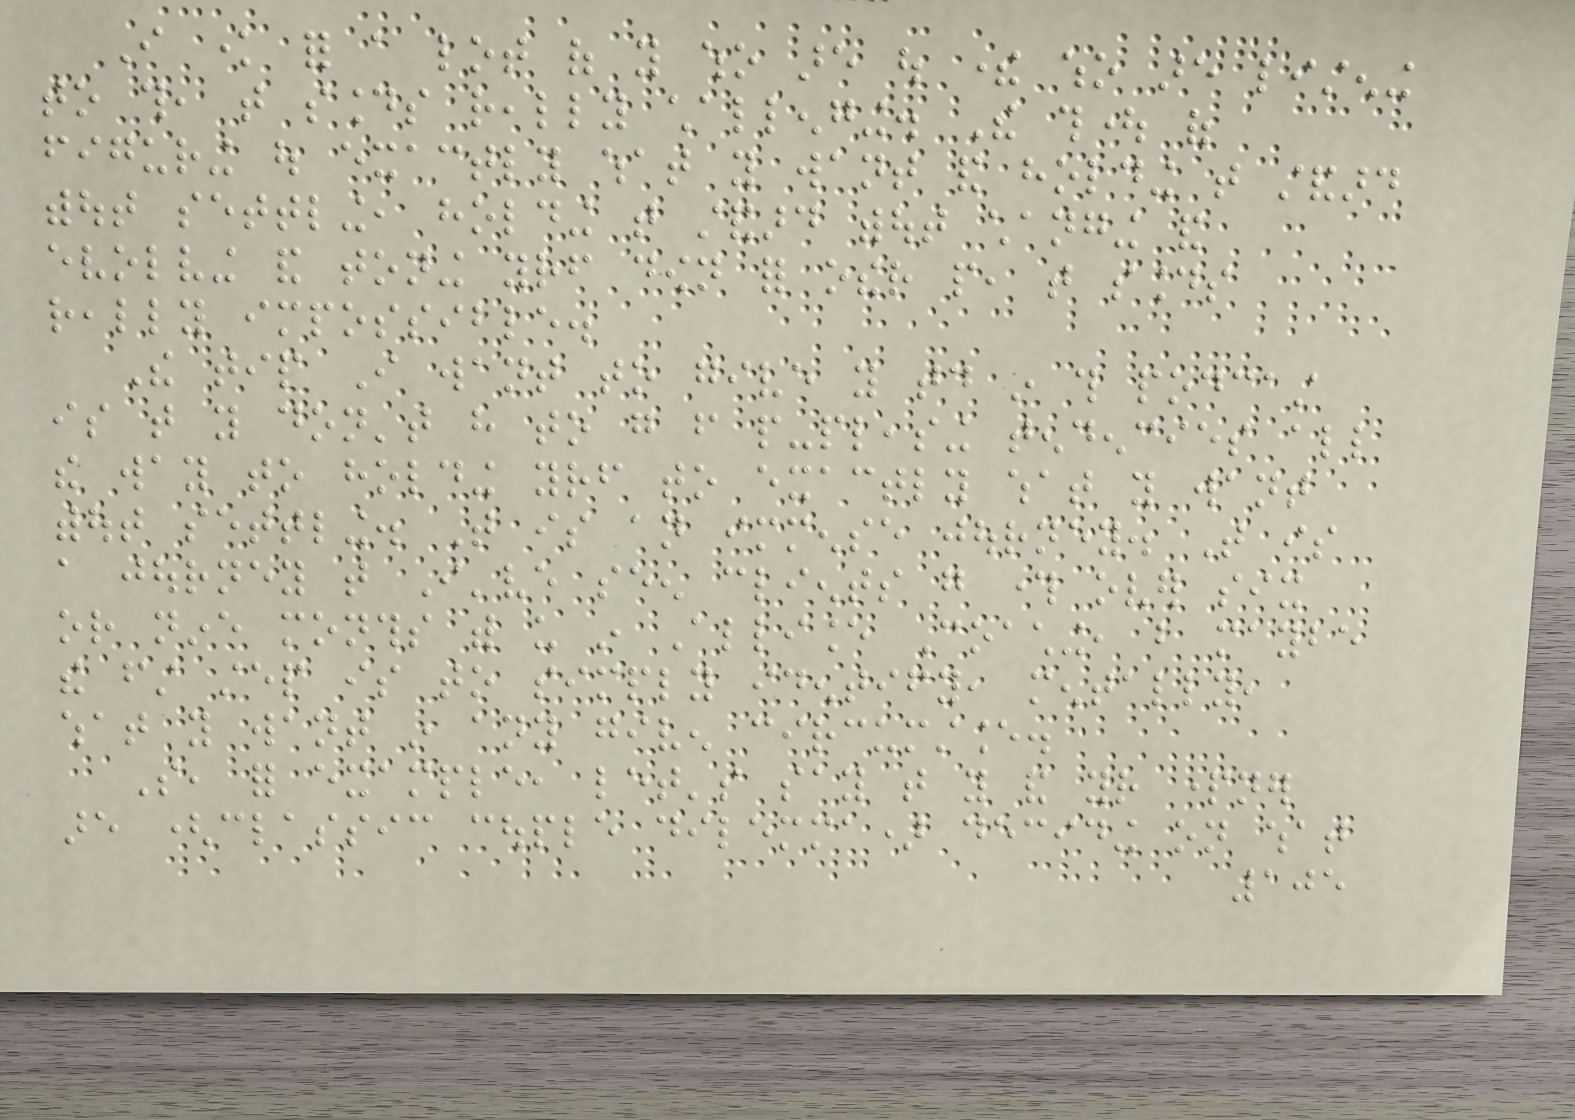I know for a lot of you who are out there who are listening
to this, that sounds really challenging. The thought of
figuring out exactly what you want and holding that standard
without settling, holding that standard without changing and
evolving and toning yourself down for other people, that sounds
really impossible.
The tip I want to give you today in this podcast
is that you don't have to go from people-pleasing tendencies all
the way to holding yourself to exactly what you want
without settling. That is an immense journey. That is
a journey that I've seen clients go through over six
or nine months with us in Alliance Coaching, but maybe
the first step is to simply identify, mentally,
what you want in any given circumstance.
So, for example, let's say that you and your partner
are (classic couple dilemma) deciding on what
105
